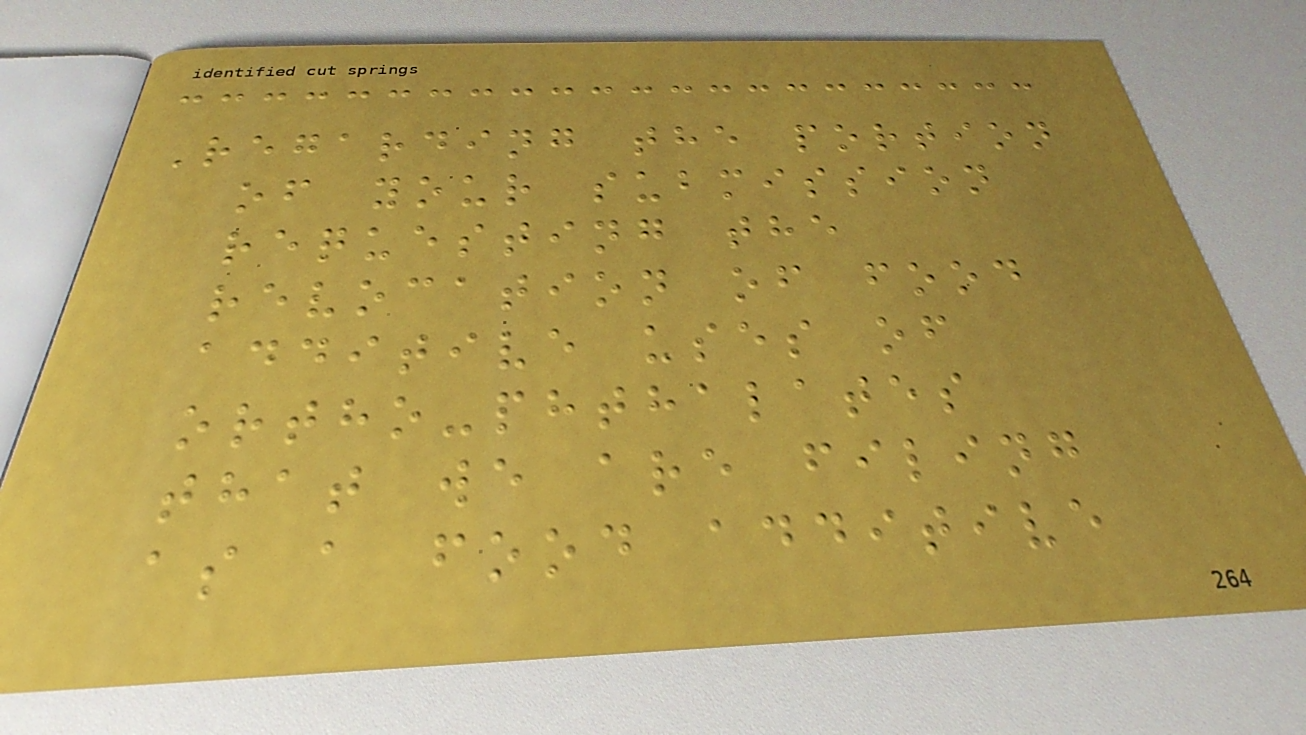Regarding the portion
of your submission
requesting the
revocation of food
additive uses of
ortho-phthalates
that we are filing
as a food additive
